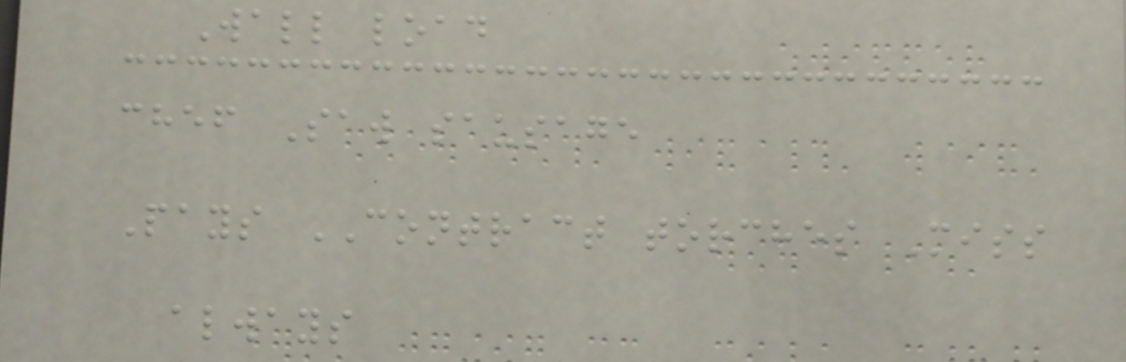Wall load
chef Saw sausage
Pays CONTRACT torches Miss
always
